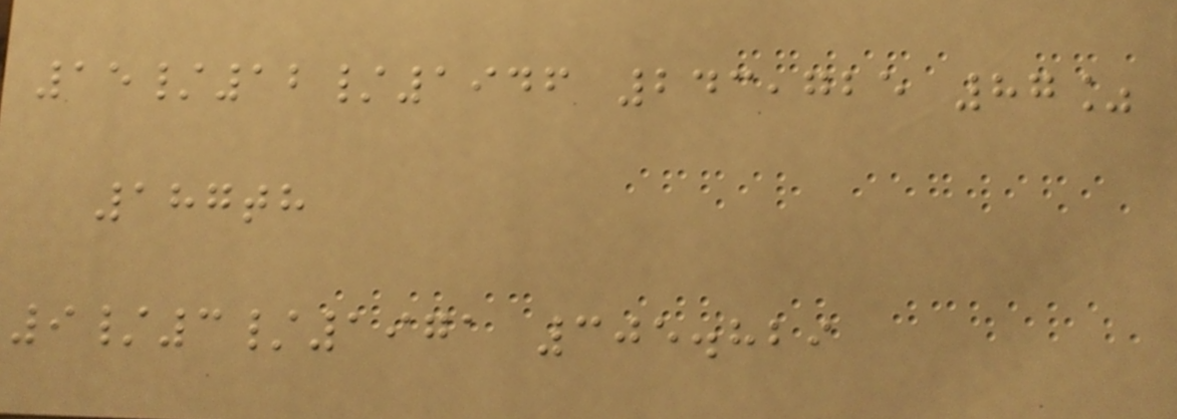15/12/1946 243,725 87%
187th
9/3/1971 305.829
